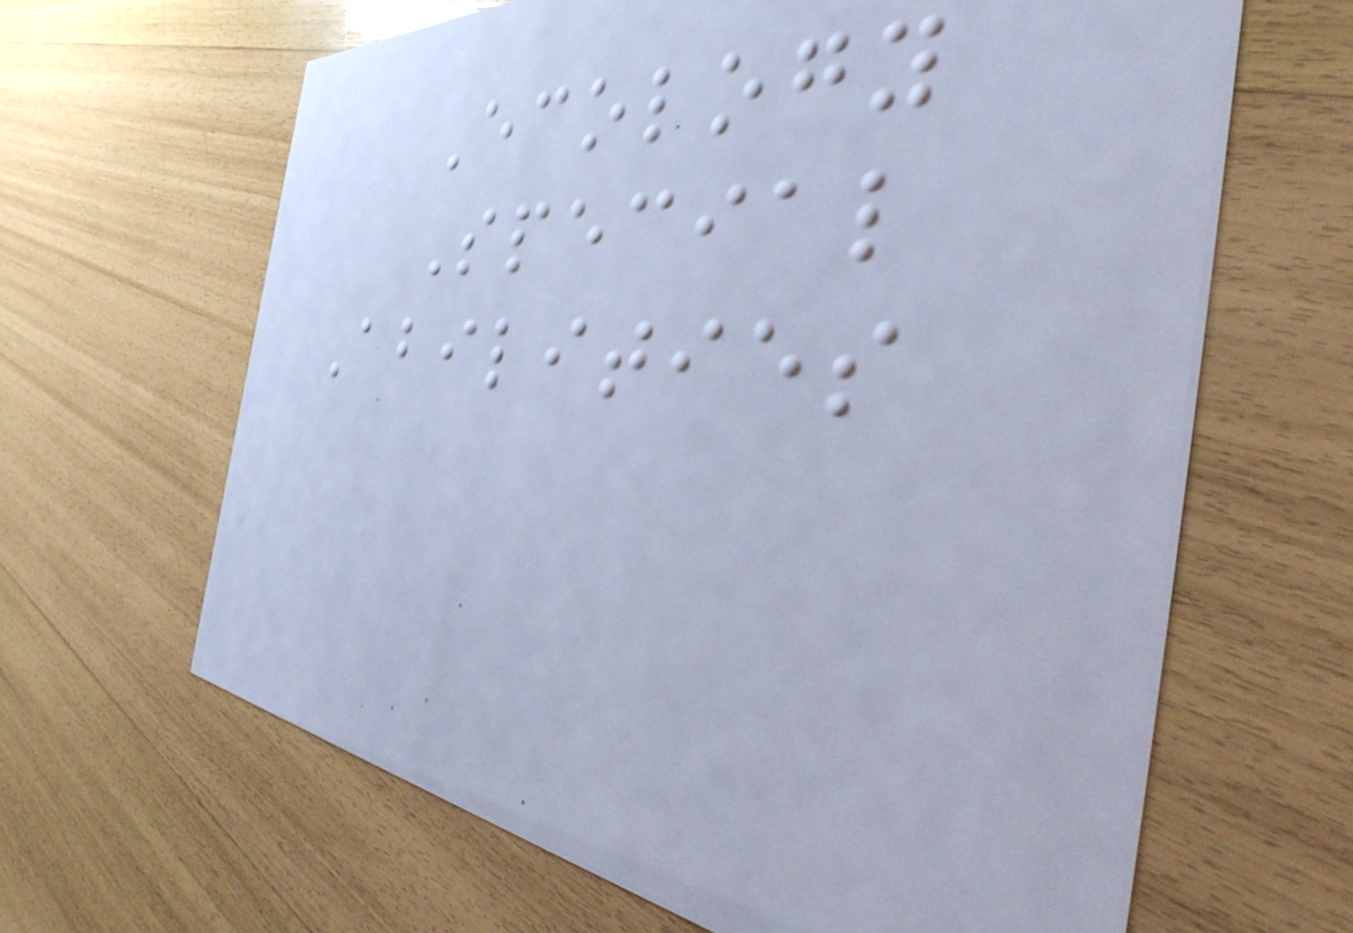Ecology
Special
Abilities
